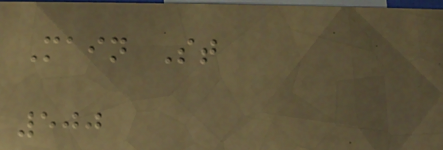Main St
500
